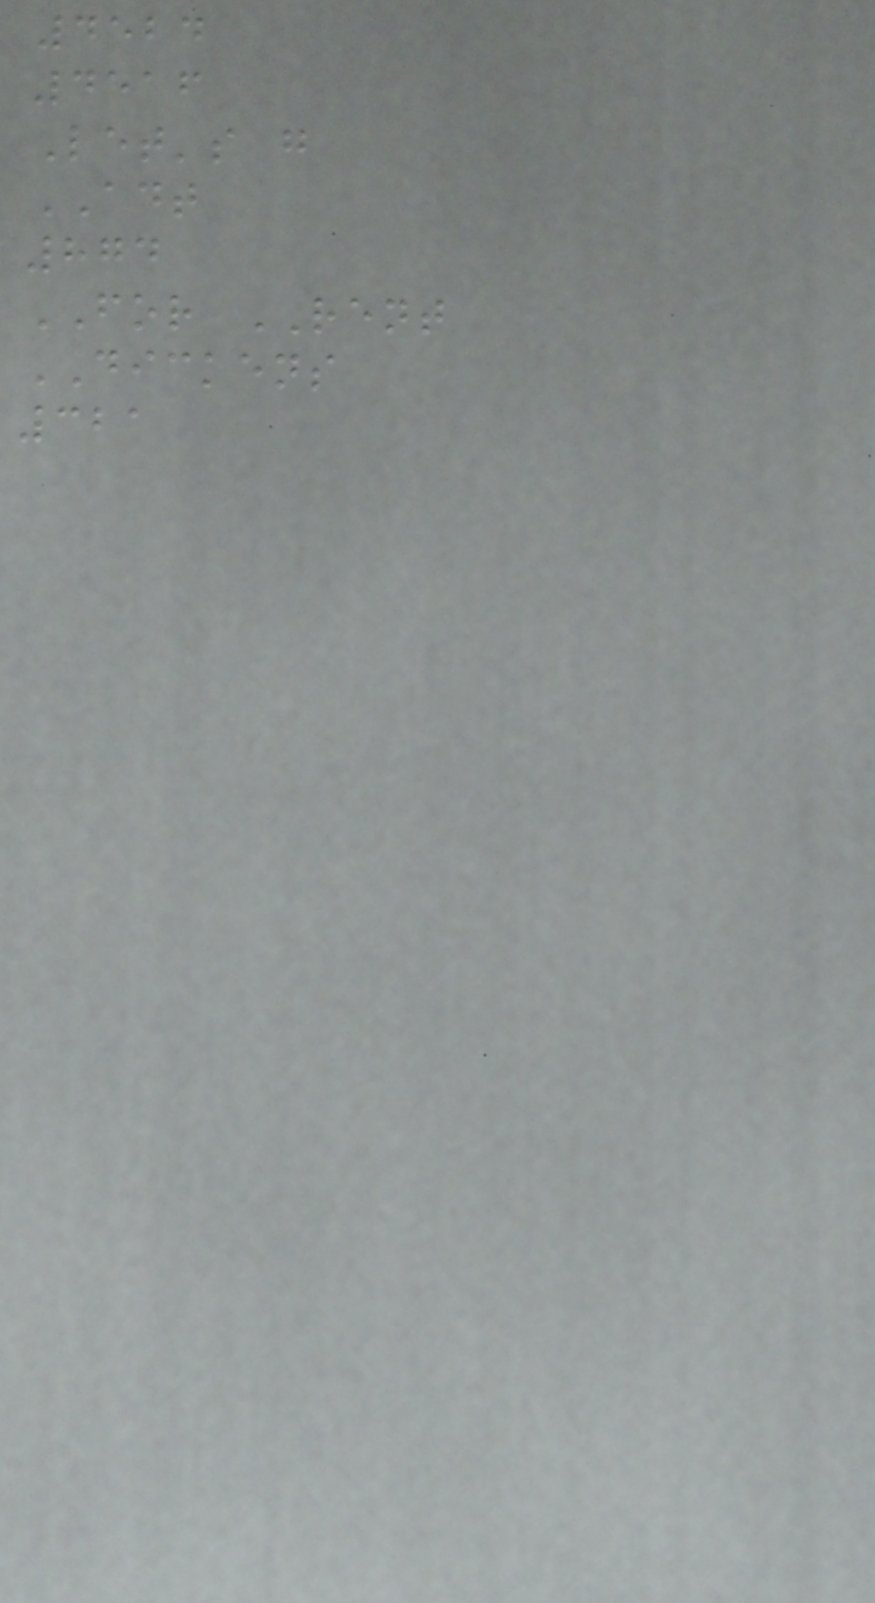4524
4516
Let's g
ADT
874
FOR RENT
DICKENS
321
